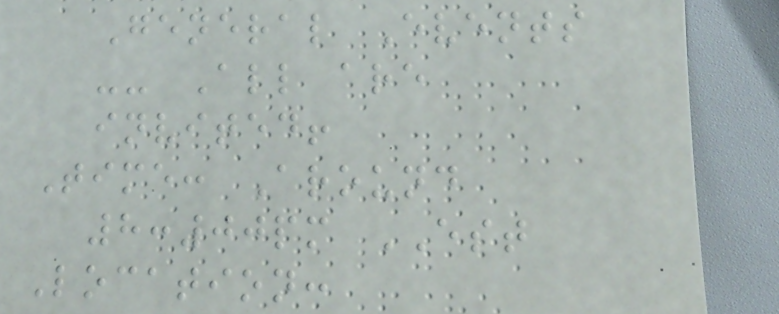General Events
-- All are
invited!
Time: Around
8:00pm EST
Location:
